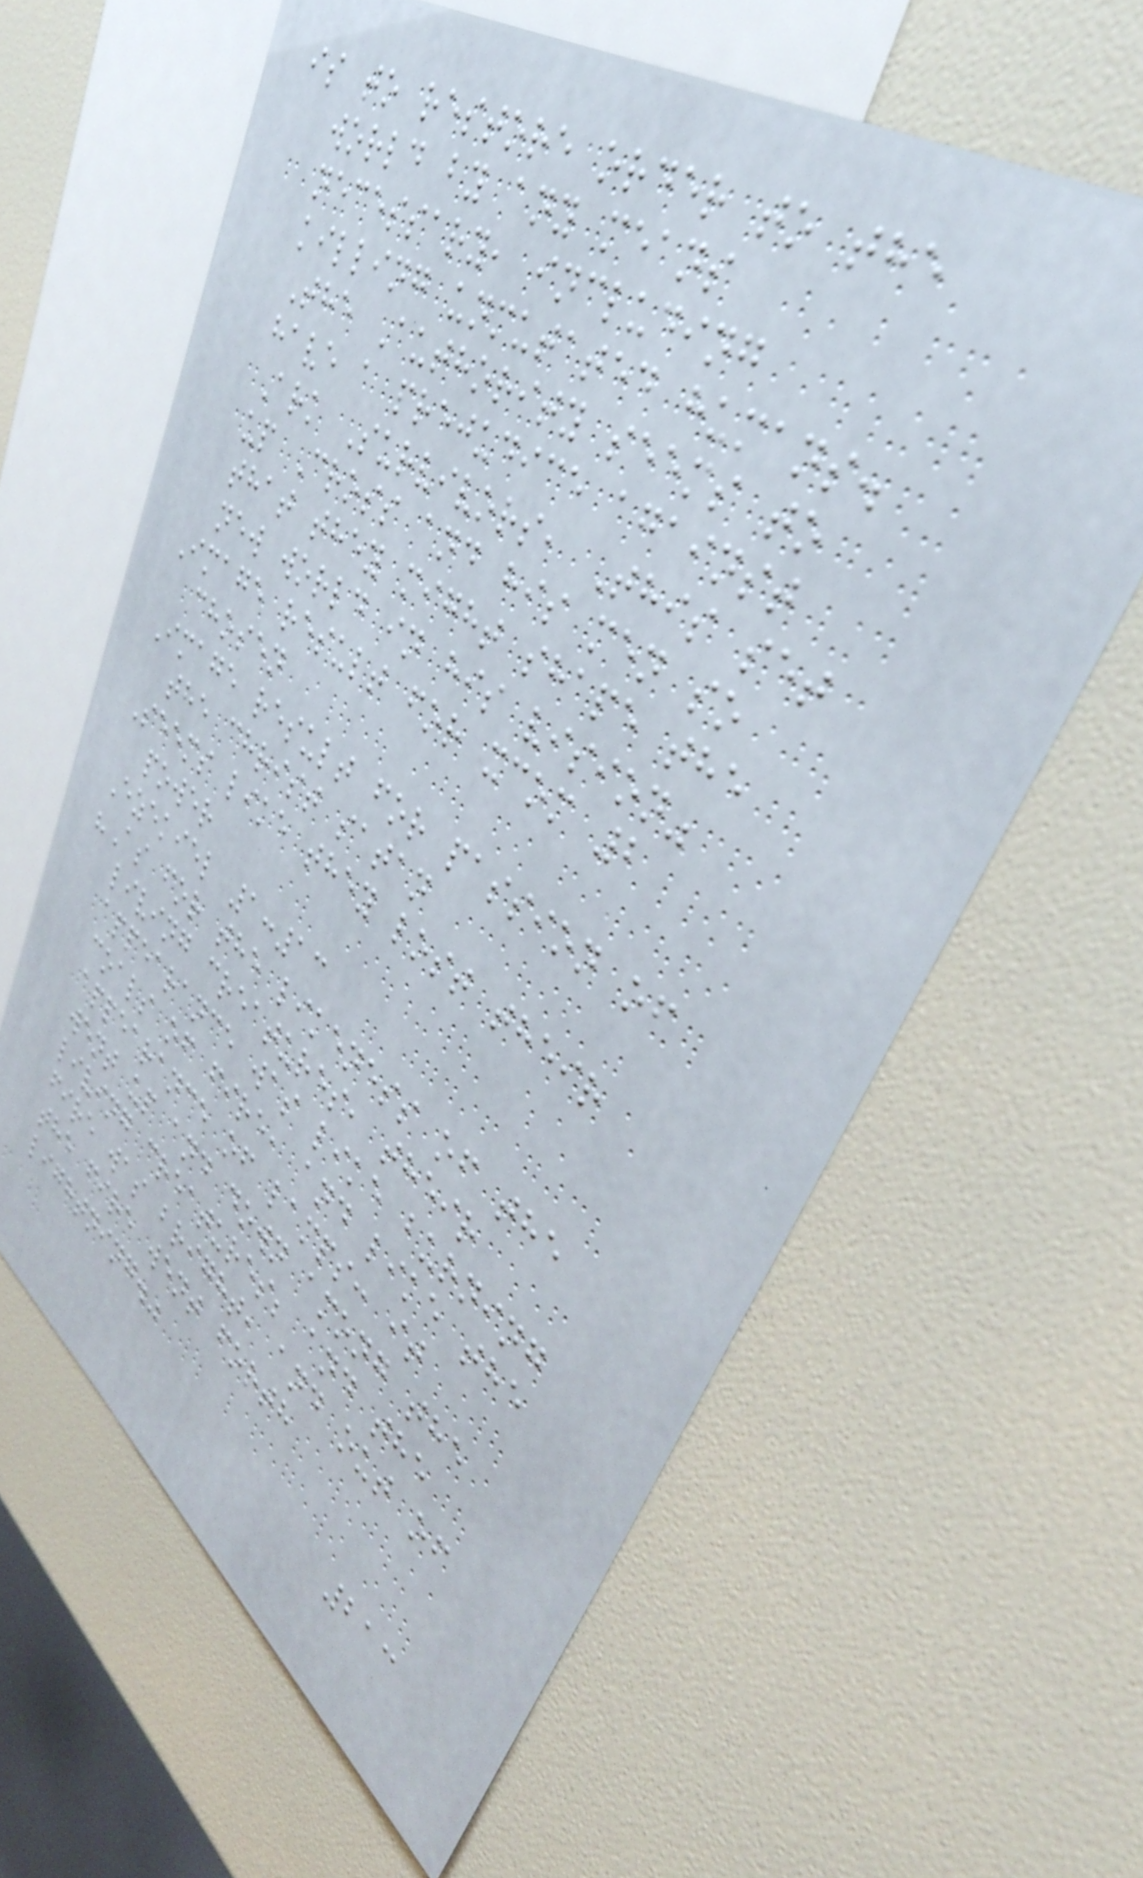is to restore order to the
world by any means
necessary, including
killing unmutated humans.
The Authority seems to
have a prejudice against
Ark Survivors, This set
up Cross and his men so
that they might shape the
new world in his vision"
Image result for xcom 2
chosen
Image result for passion of
the christ satan
Seems like they lost their
power
Ezekiel 1:13
"As for the likeness of the
living creatures, their
appearance was like burning
coals of fire, and like the
appearance of lamps: it
went up and down among the
living creatures; and the
fire was bright, and out of
the fire went forth
lightning."
213
